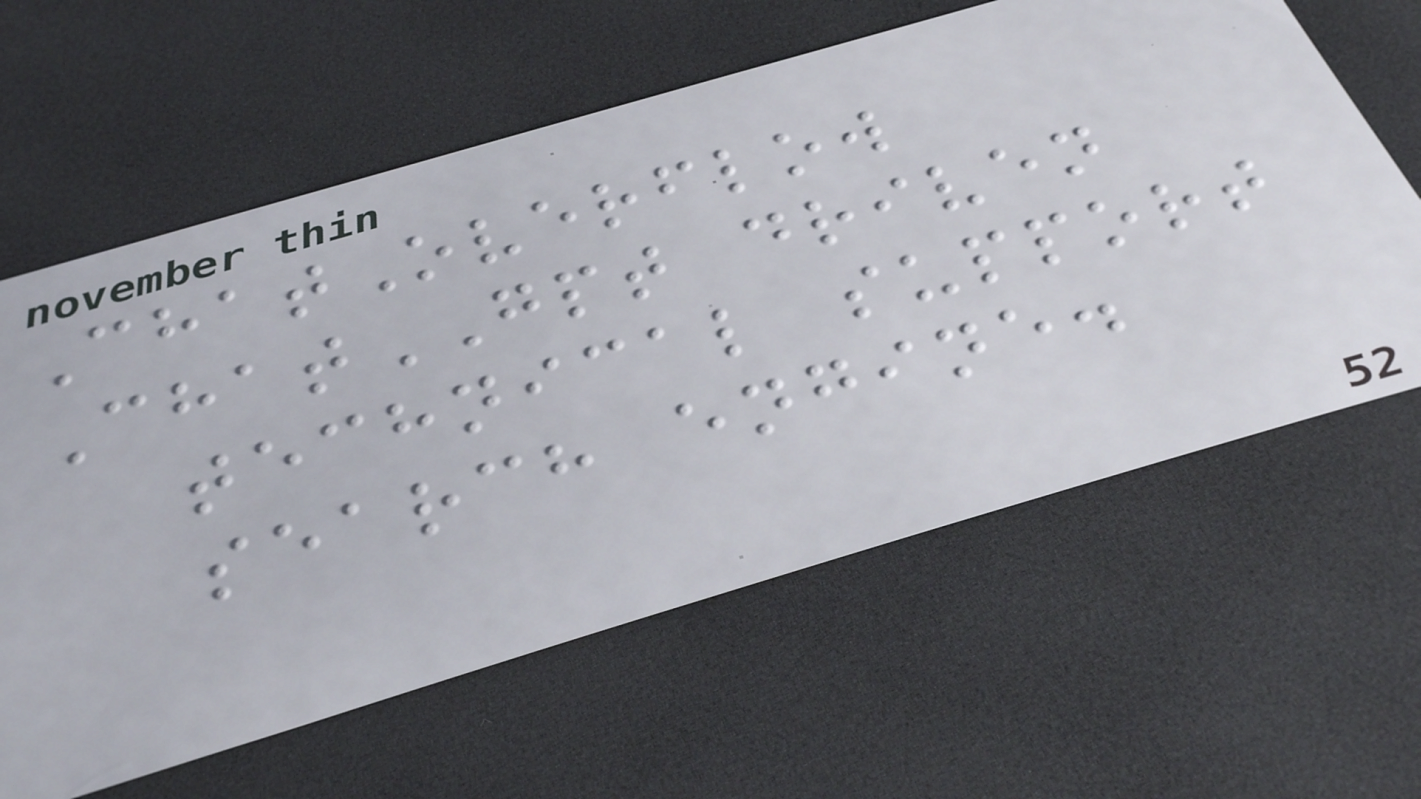ChatOverflow
ChatGPT driven
technical support
search engine.
